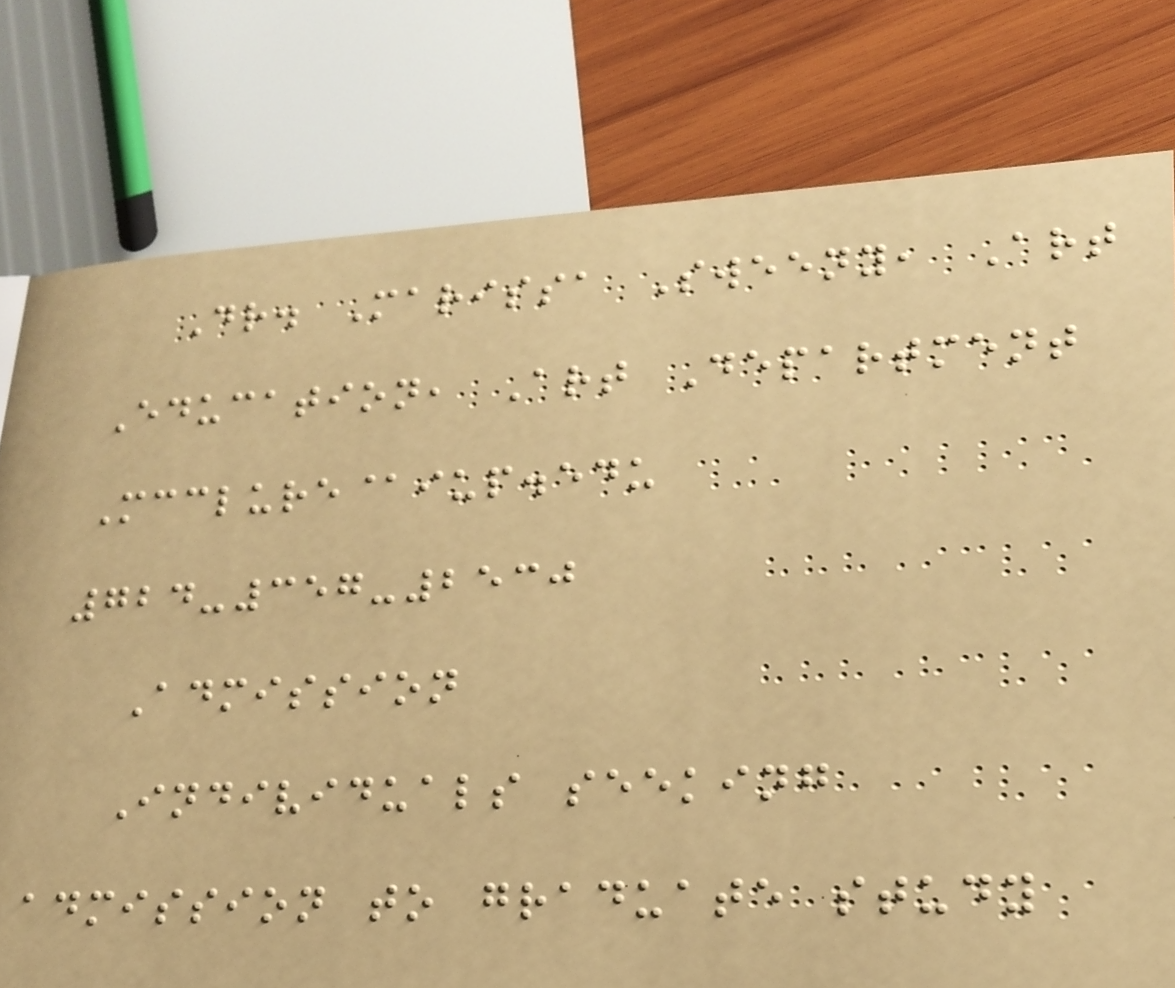Dr. Marissa Sweeny, Art
Education, Art Department
Mcclure@iup.edu
724-357-2530
Admission
Individuals seeking
admission to graduate study
